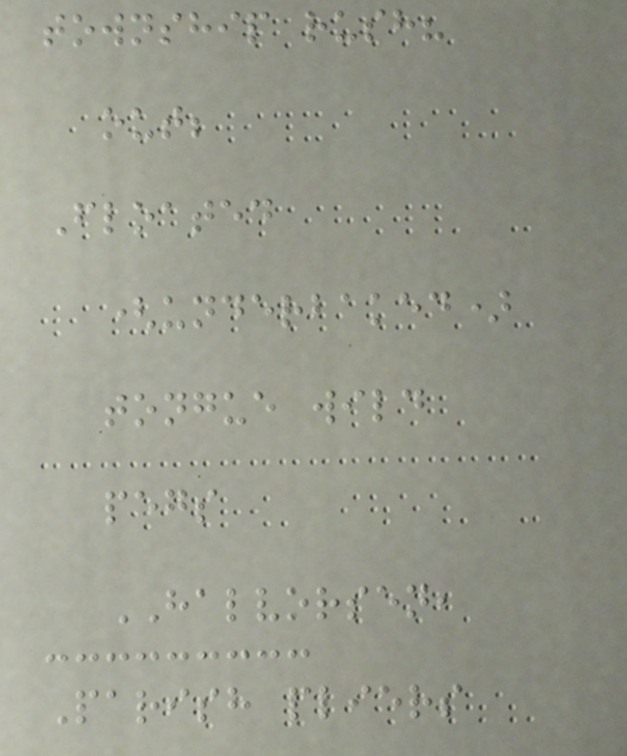township rush?
out;
Floated
(underbaked)
tongue wild
pegs
HALVORSEN,
Parish pliers
